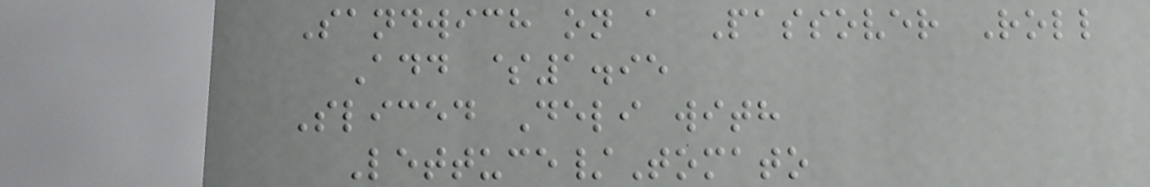Sandwich on a Passover Roll
Add $1.95
Sliced Deli with
Lettuce/Tomato
